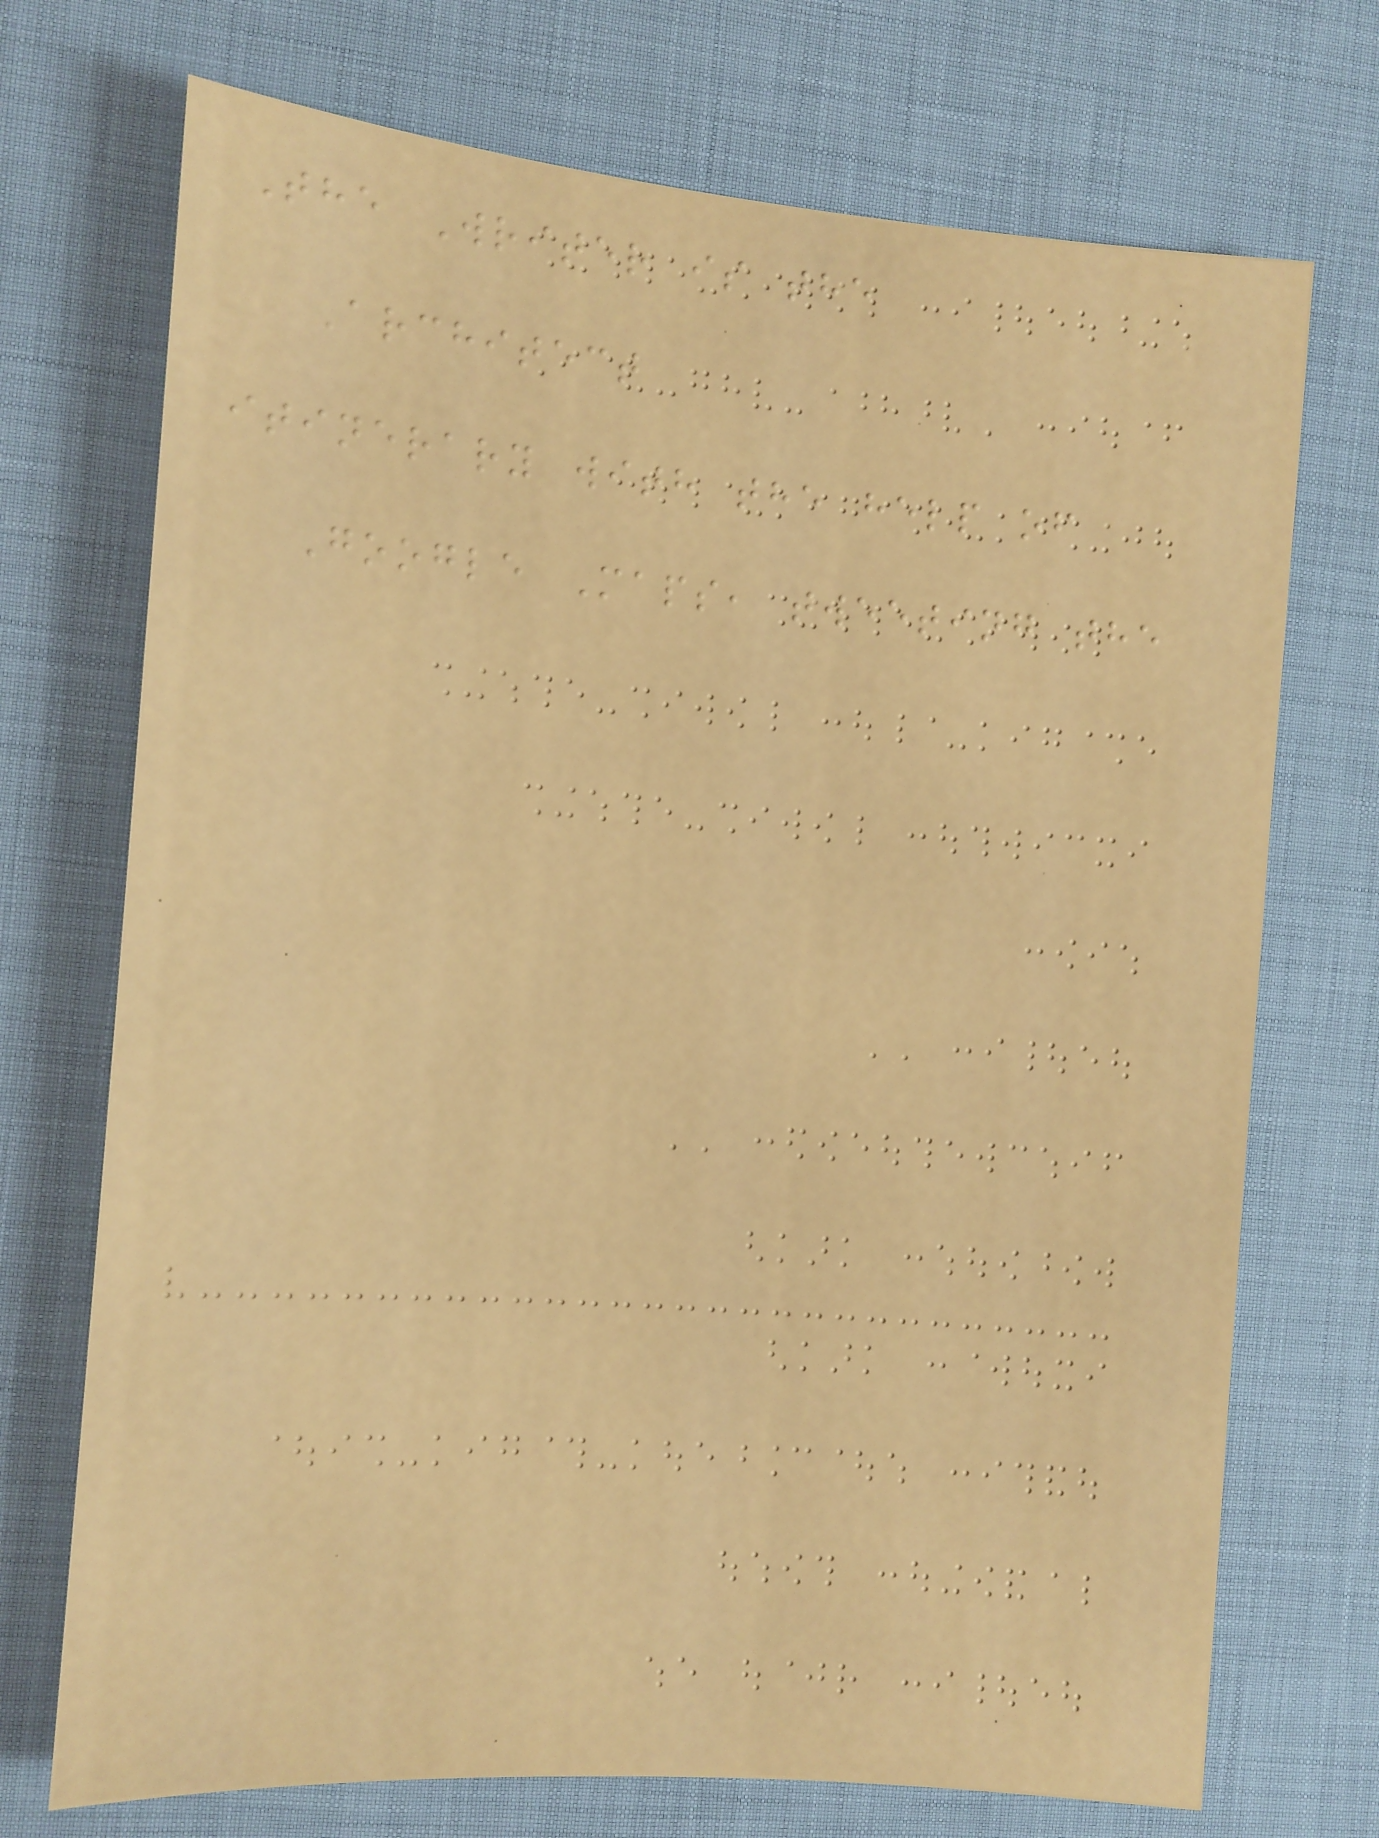The Writer is the
Architect
itinerary with the help of
Google Maps, tweeting the
